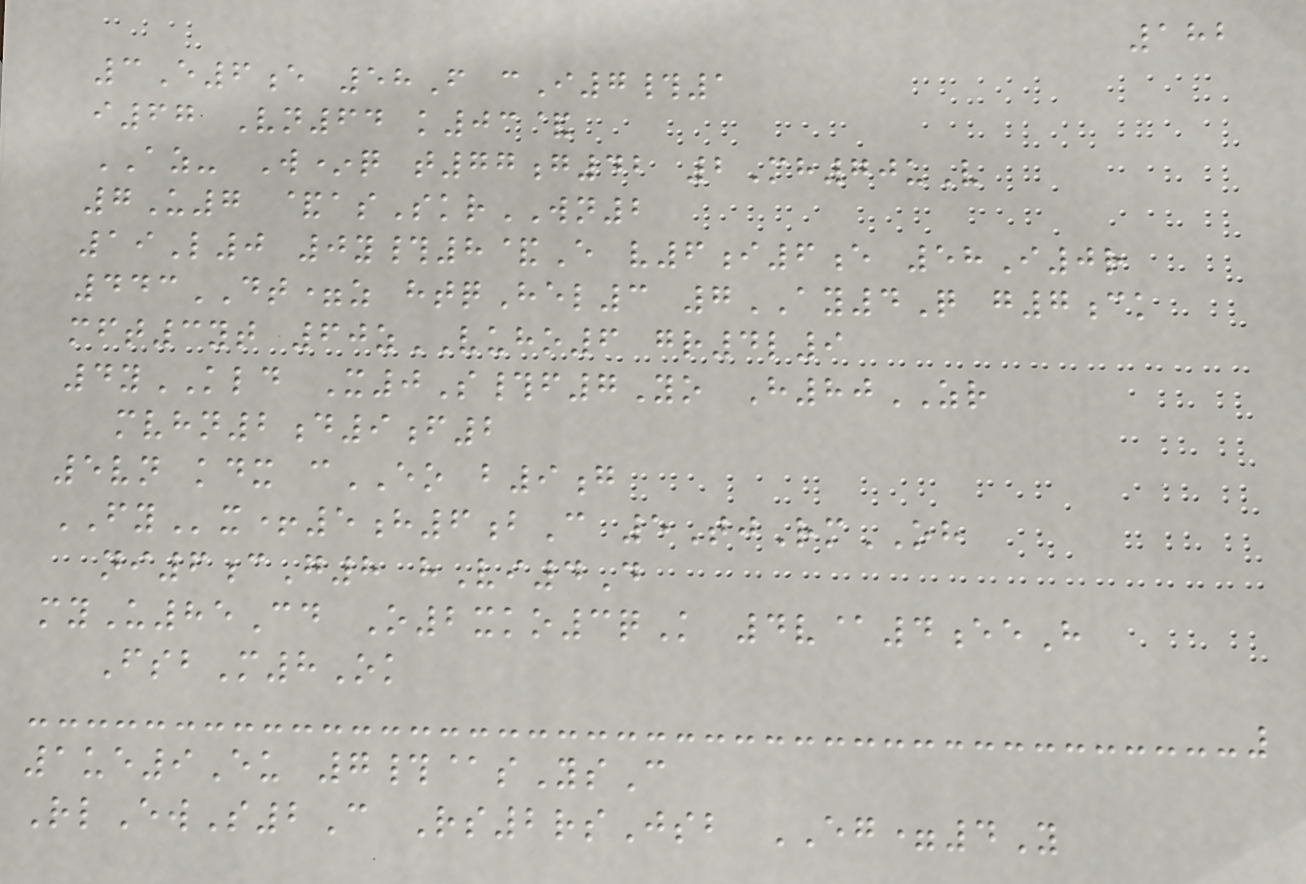182
3E6e 58F cI7#1
i67 Vn64 k03&
AZ- W*q t77g42 2Mh70uV
7U7 &asSkrWN2
19L0 0y#8&E v6i6e 58I0r
443DT=z htqHel3 7AY4Q g7ck
mft3yt 60zVUHO6 gr4l9
4yKLD X0S#f7Yo H80ZR
mvhn2d9f2
5vn kdx cEO b9g
FYx+5h6bC 5TjRmOH
ni6cG8 hVi4D
myU85Cd O2xko3qK 4v@4eeH
FsbM8Ok
1ue9Eu 7#@sYsC
RlEwS2C Rs2rsJsb EG=4Y
